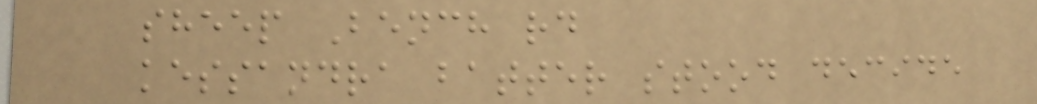sheep Bench rd
kessandra batter stood decide
